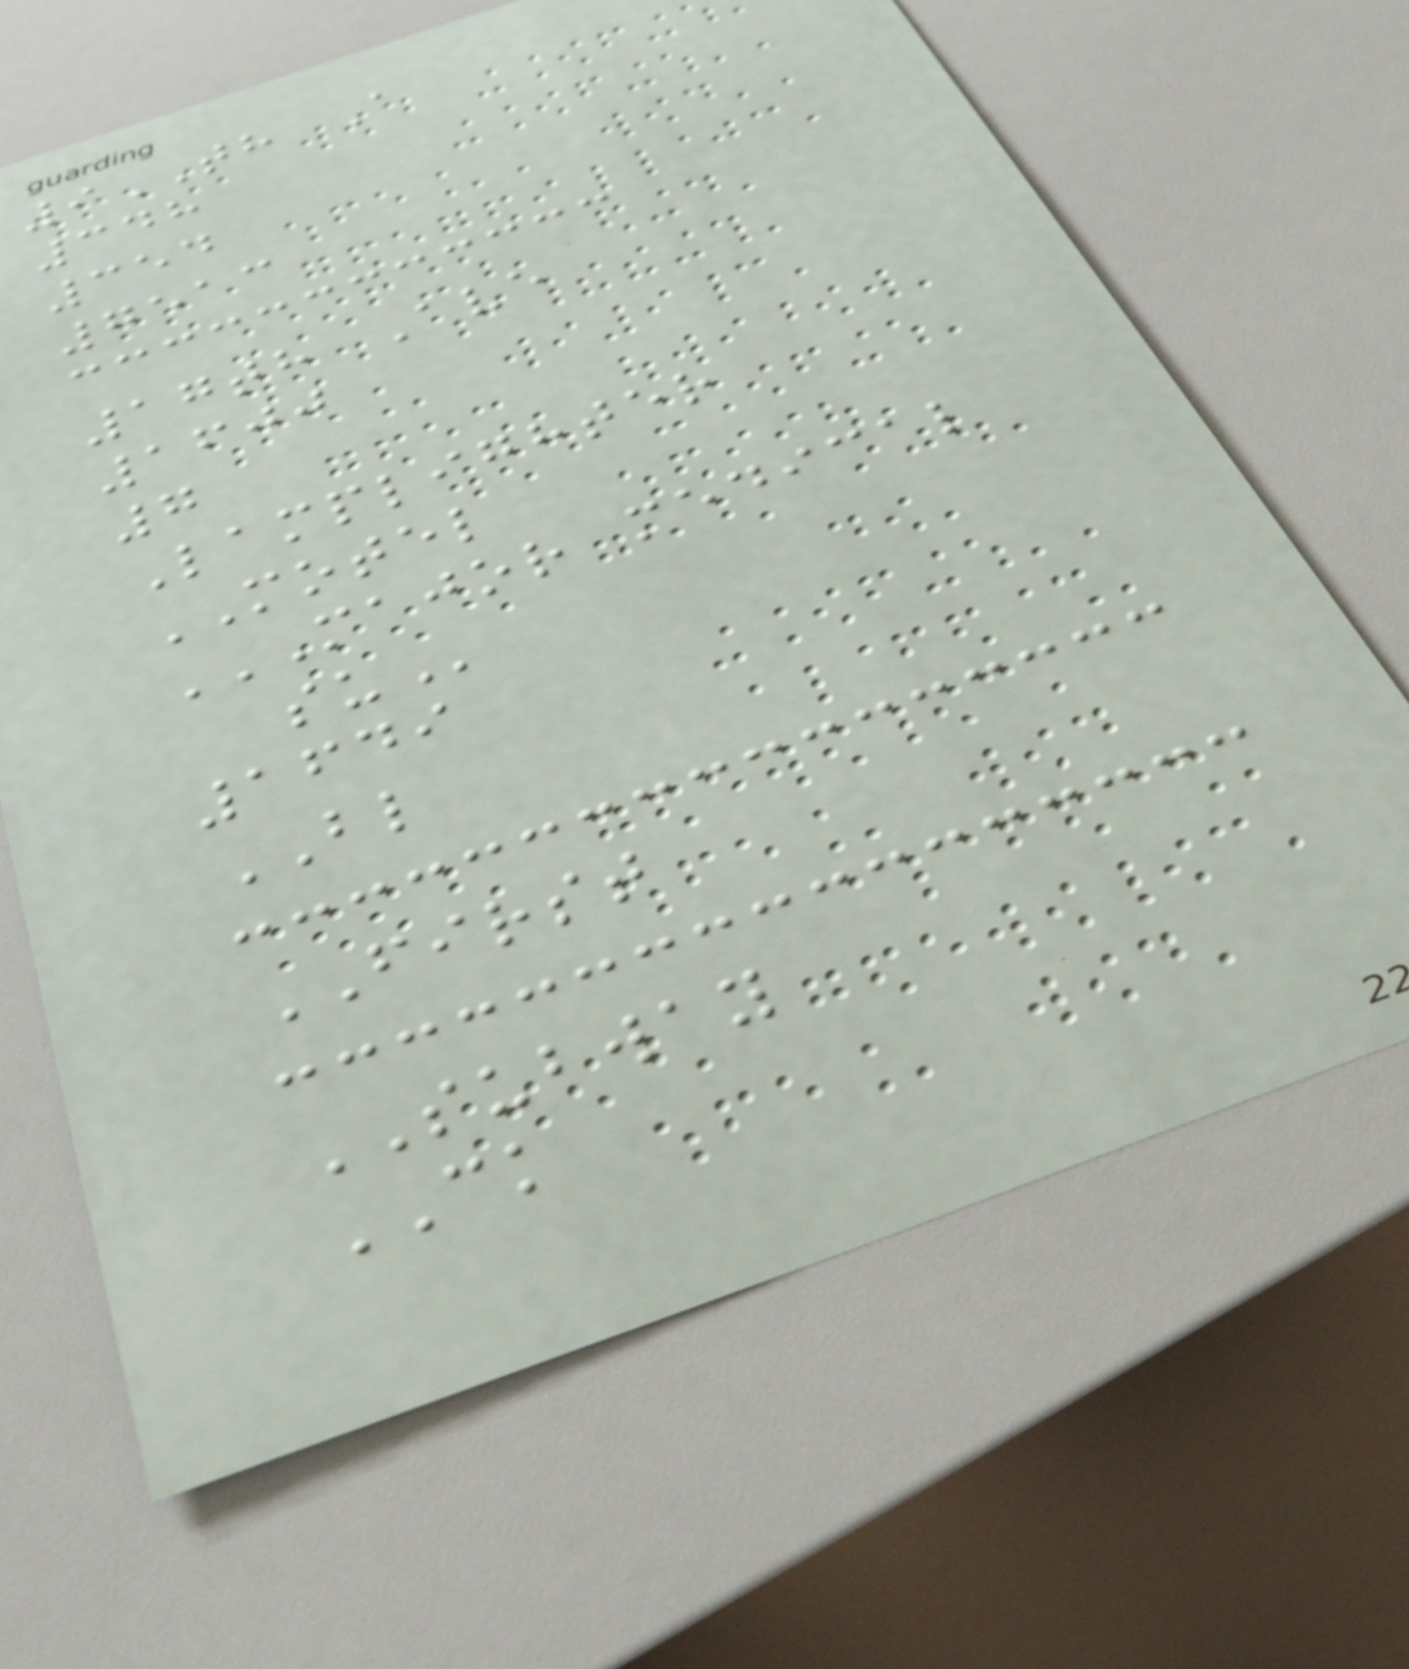9TH A
348
354
7513
17th Ave
1600
7
Lamplighter
MOTEL
MAJOR MEDICAL
SU
1649
BL
FIRST
SUBWAY
CK
